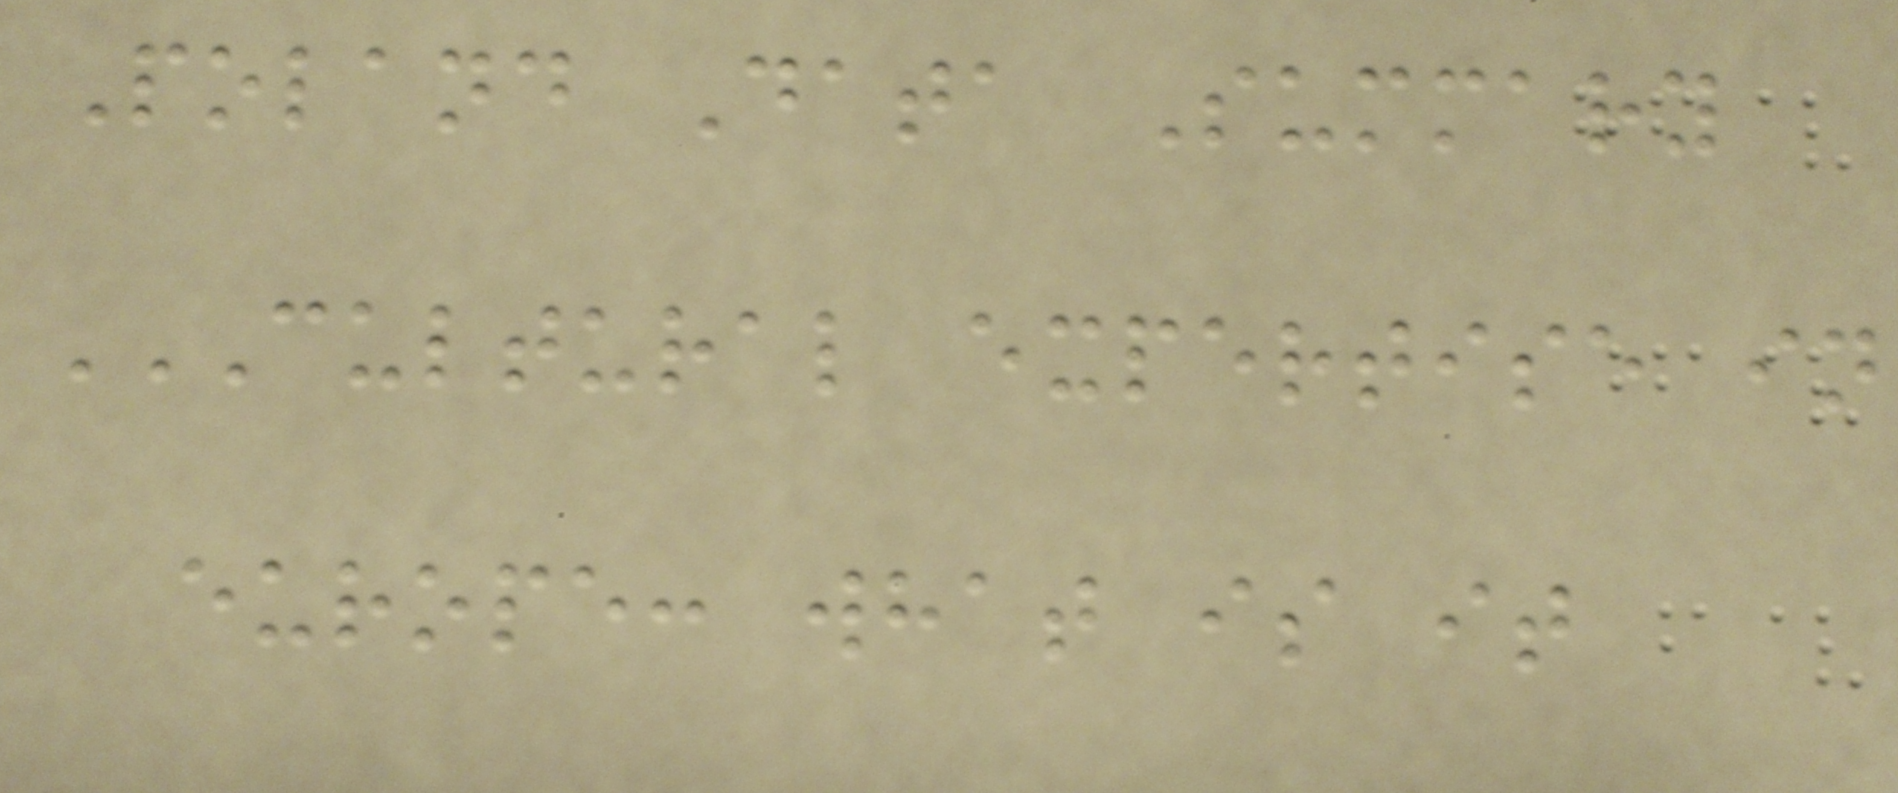Poland Data Summary
CULTURAL EXPERTISE IN
EUROPE: WHAT IS IT
